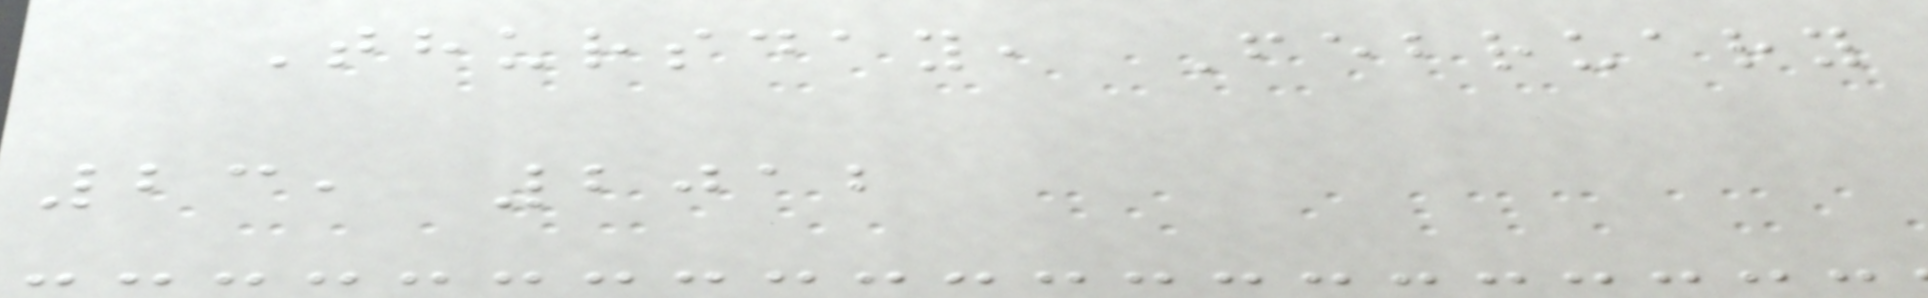Thursday, February
23, 2012
